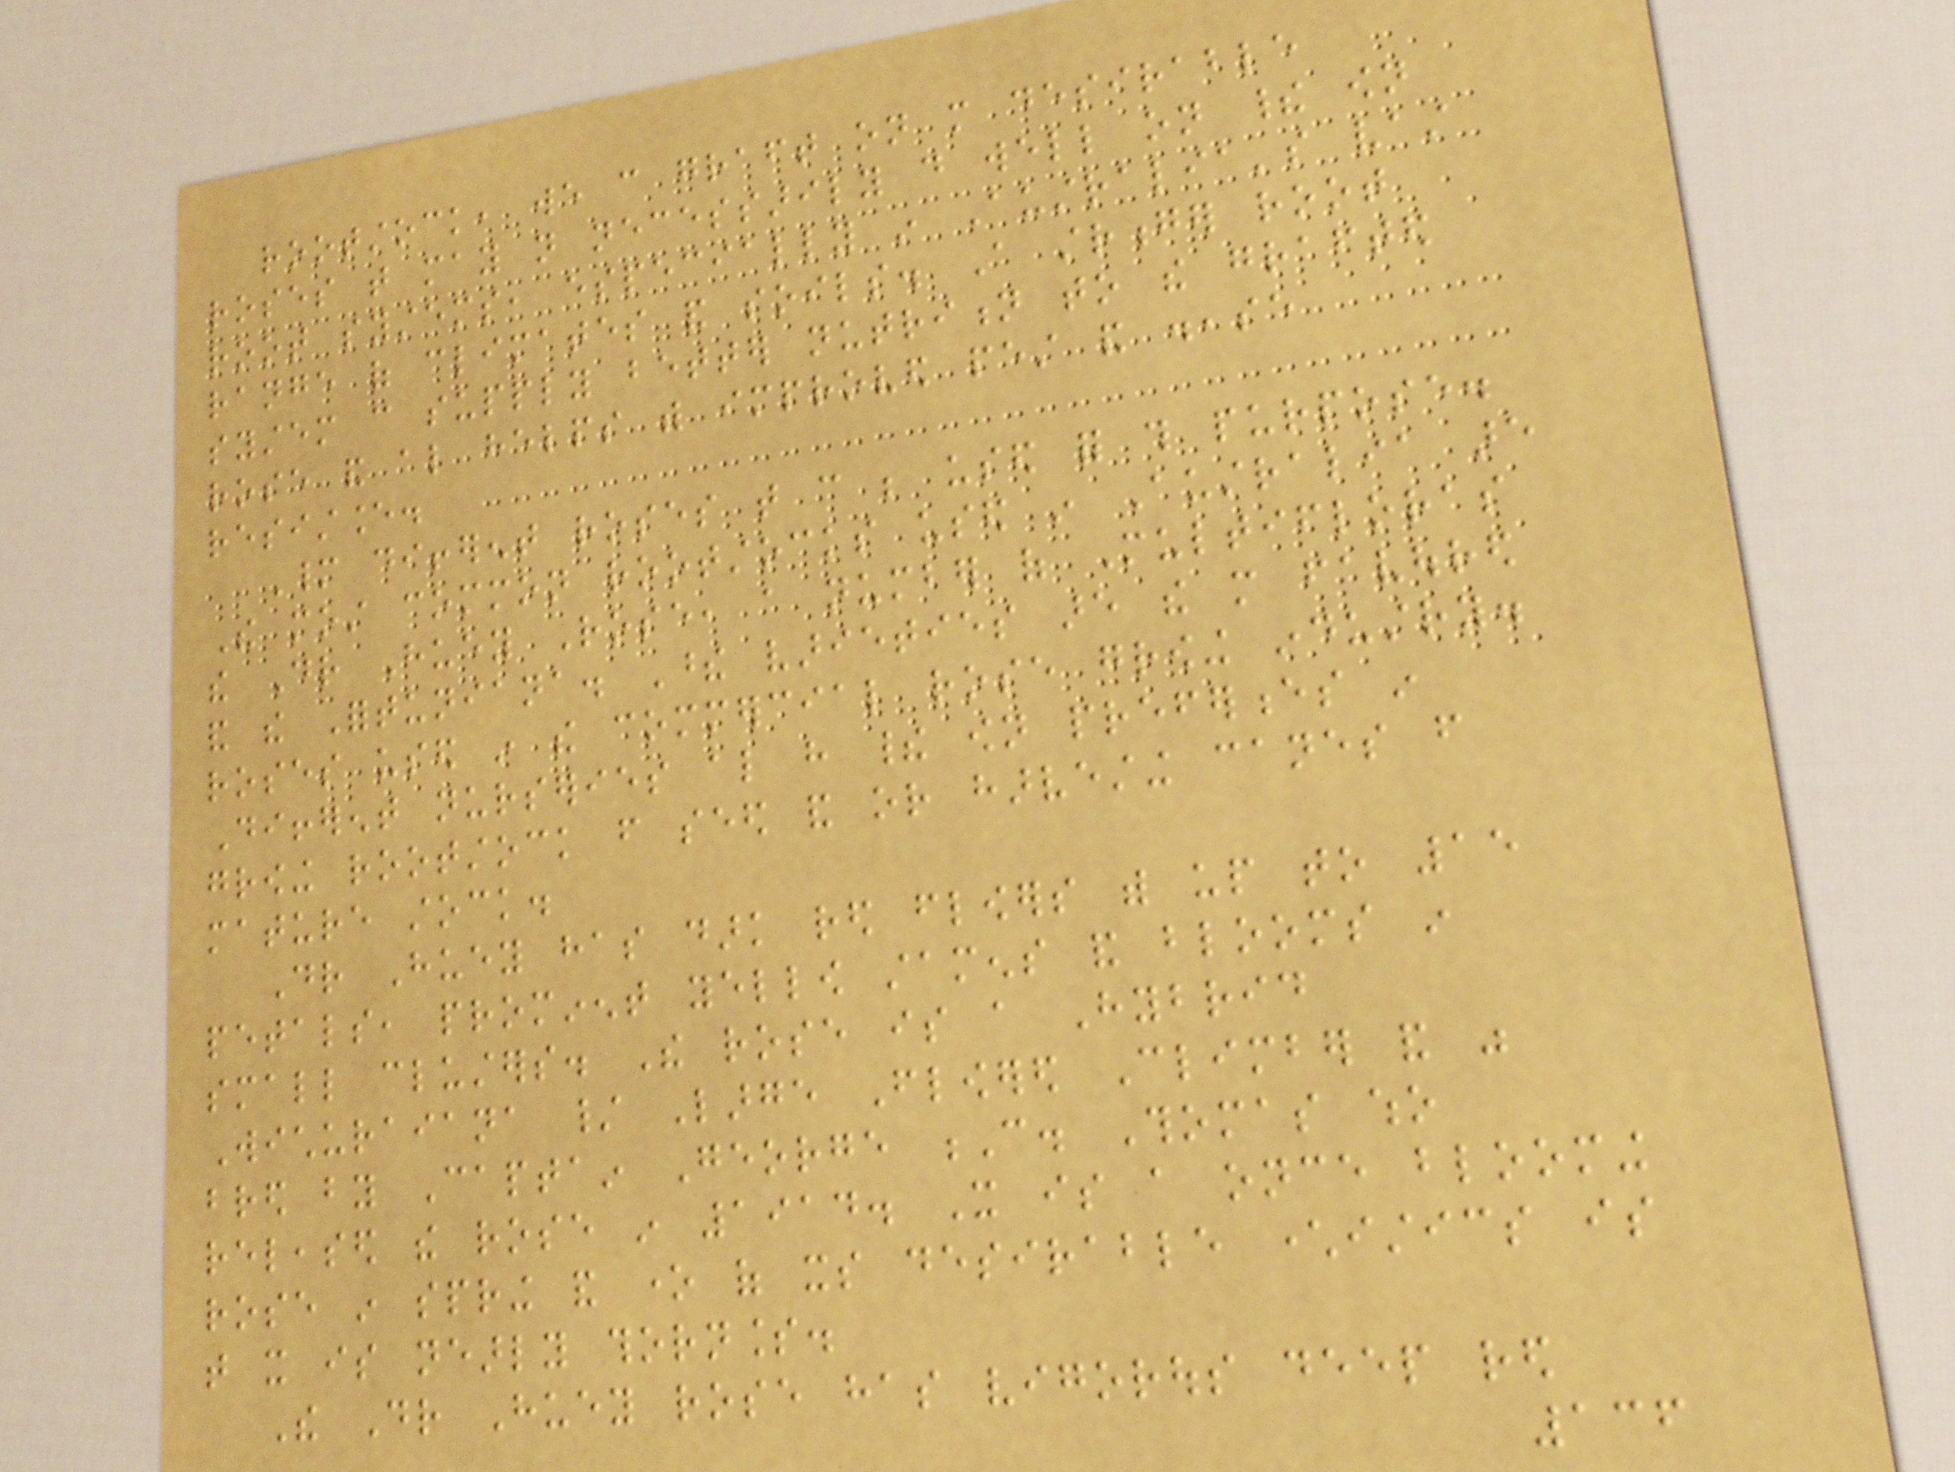rootstock, we can graft on more desirable
roses that may not necessarily do well on their own
root systems, especially in Australia's vast
range of climates and soils. A stronger root
system can supply better nutrition to the grafted
rose and also helps with improved pest and disease
resistance.
Many different roses that can be used for this purpose.
The most common rootstocks used in Australia are
the Dr Huey Rose, a number of Multifloras
and the Fortuniana. These varieties are the more favoured
roses used in the commercial rose growing industry.
Different nurseries also have their own preferences in
growing rootstock from seed and or harvesting canes from
mature stock.
Dr Huey has dark red flowers with up to 15
petals, prominent yellow stamens and blooms in
small clusters. The rose is a Hybrid
Wichuraiana / Large Flowered Climber and was
bred by Captain George C. Thomas who
released the rose in 1914. It is a once blooming
rose in spring and one of its desirable characteristics is
that it is nearly thornless.
The Dr Huey rose has vigorous deep red
136
